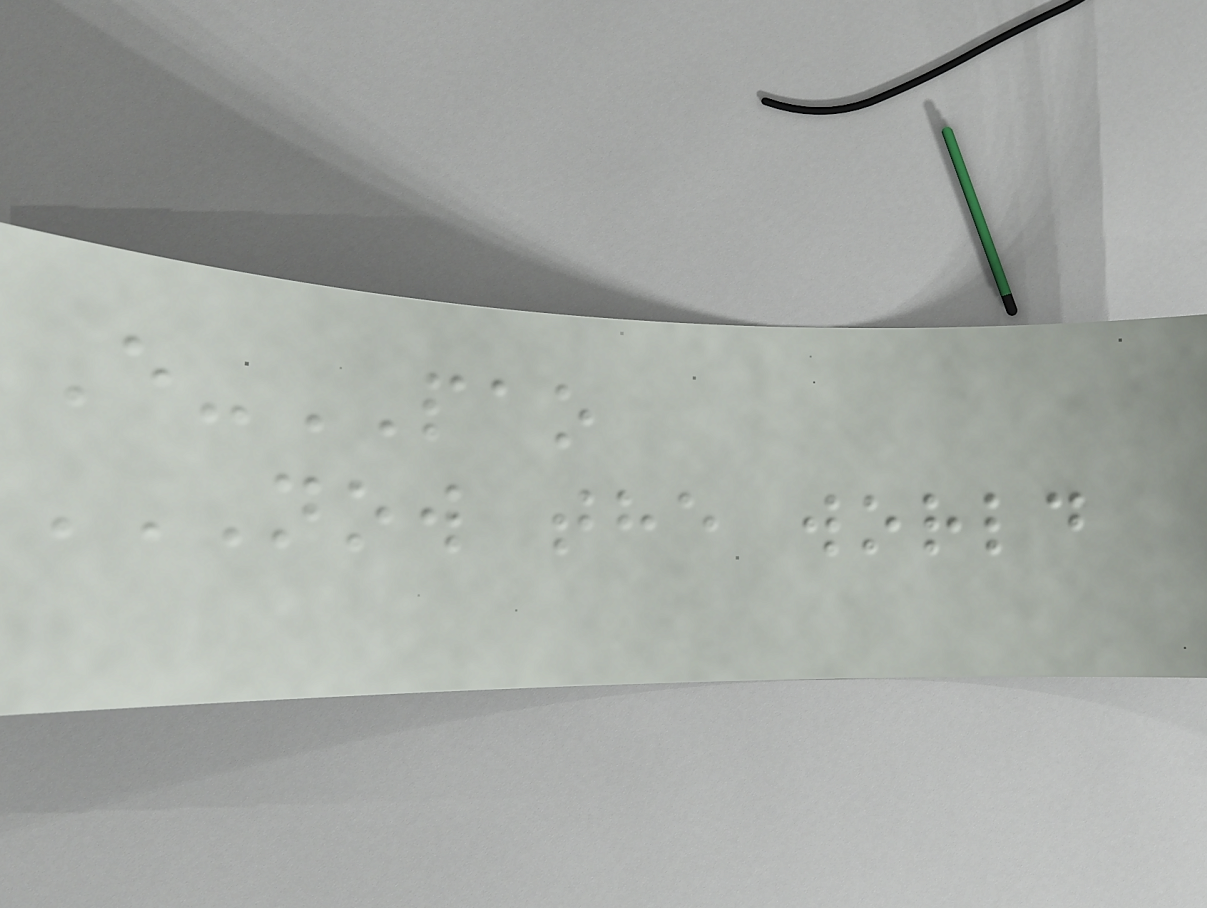E-PAO
NOW THE WORLD
